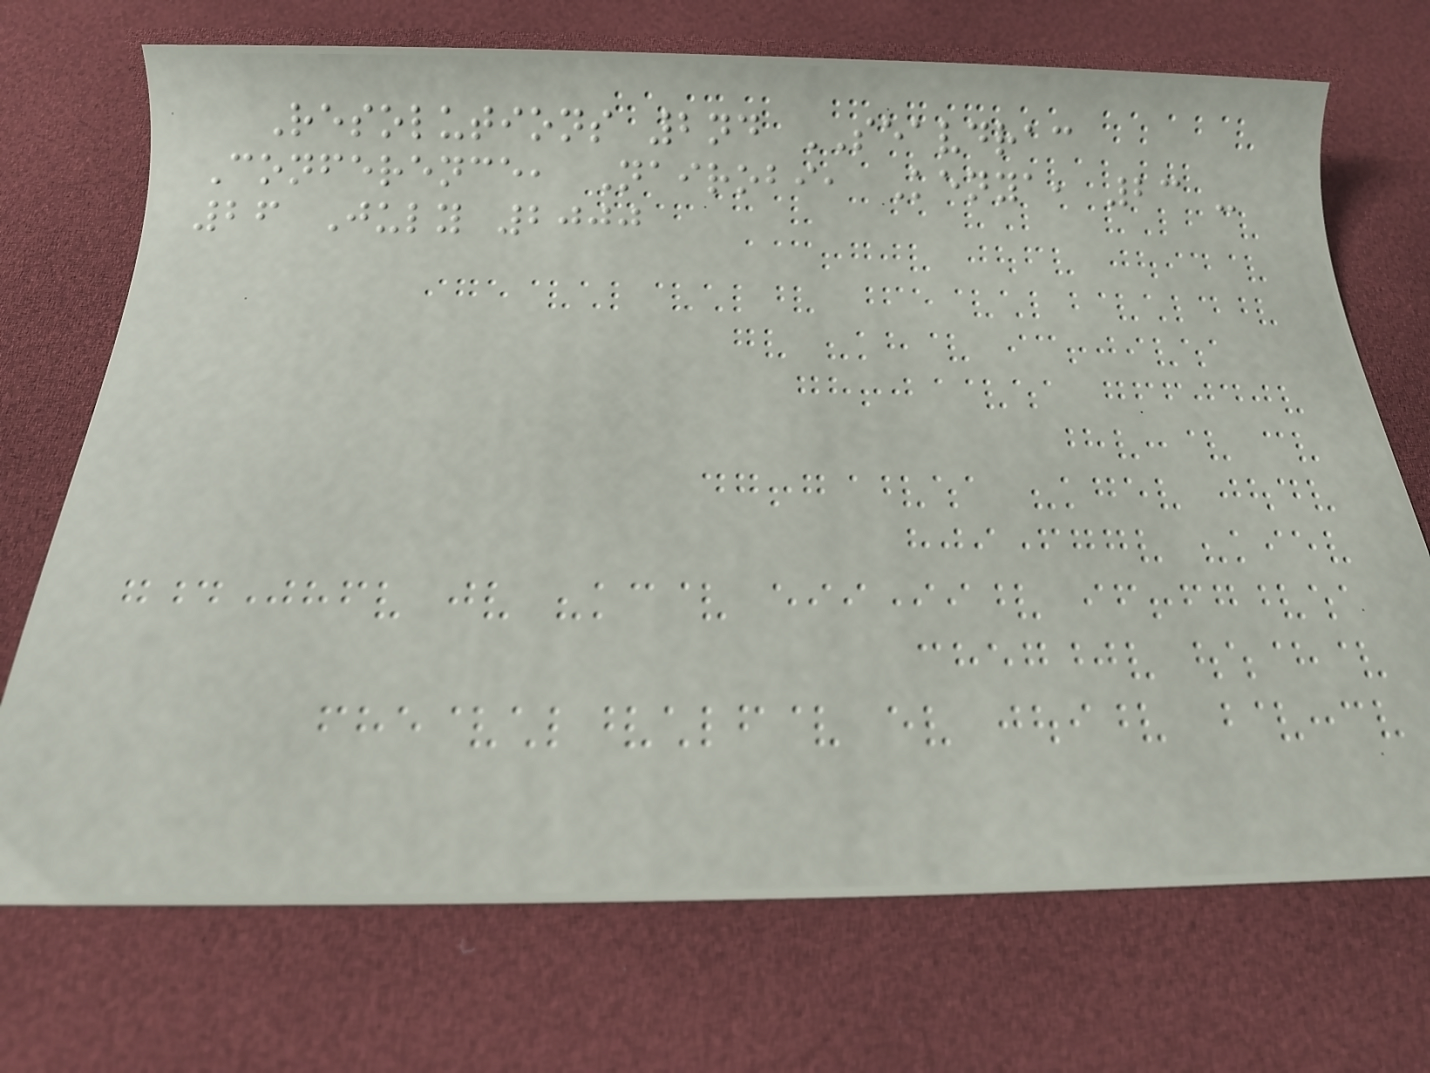Resolutions 2nd SEAVDRAC
Conference, Nairobi, Kenya, 23 -
26 July 2000
